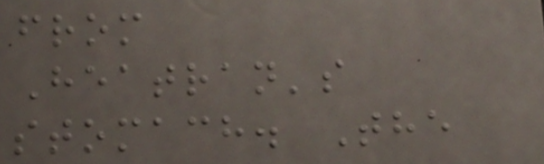from
Heatran's
stomach. The
